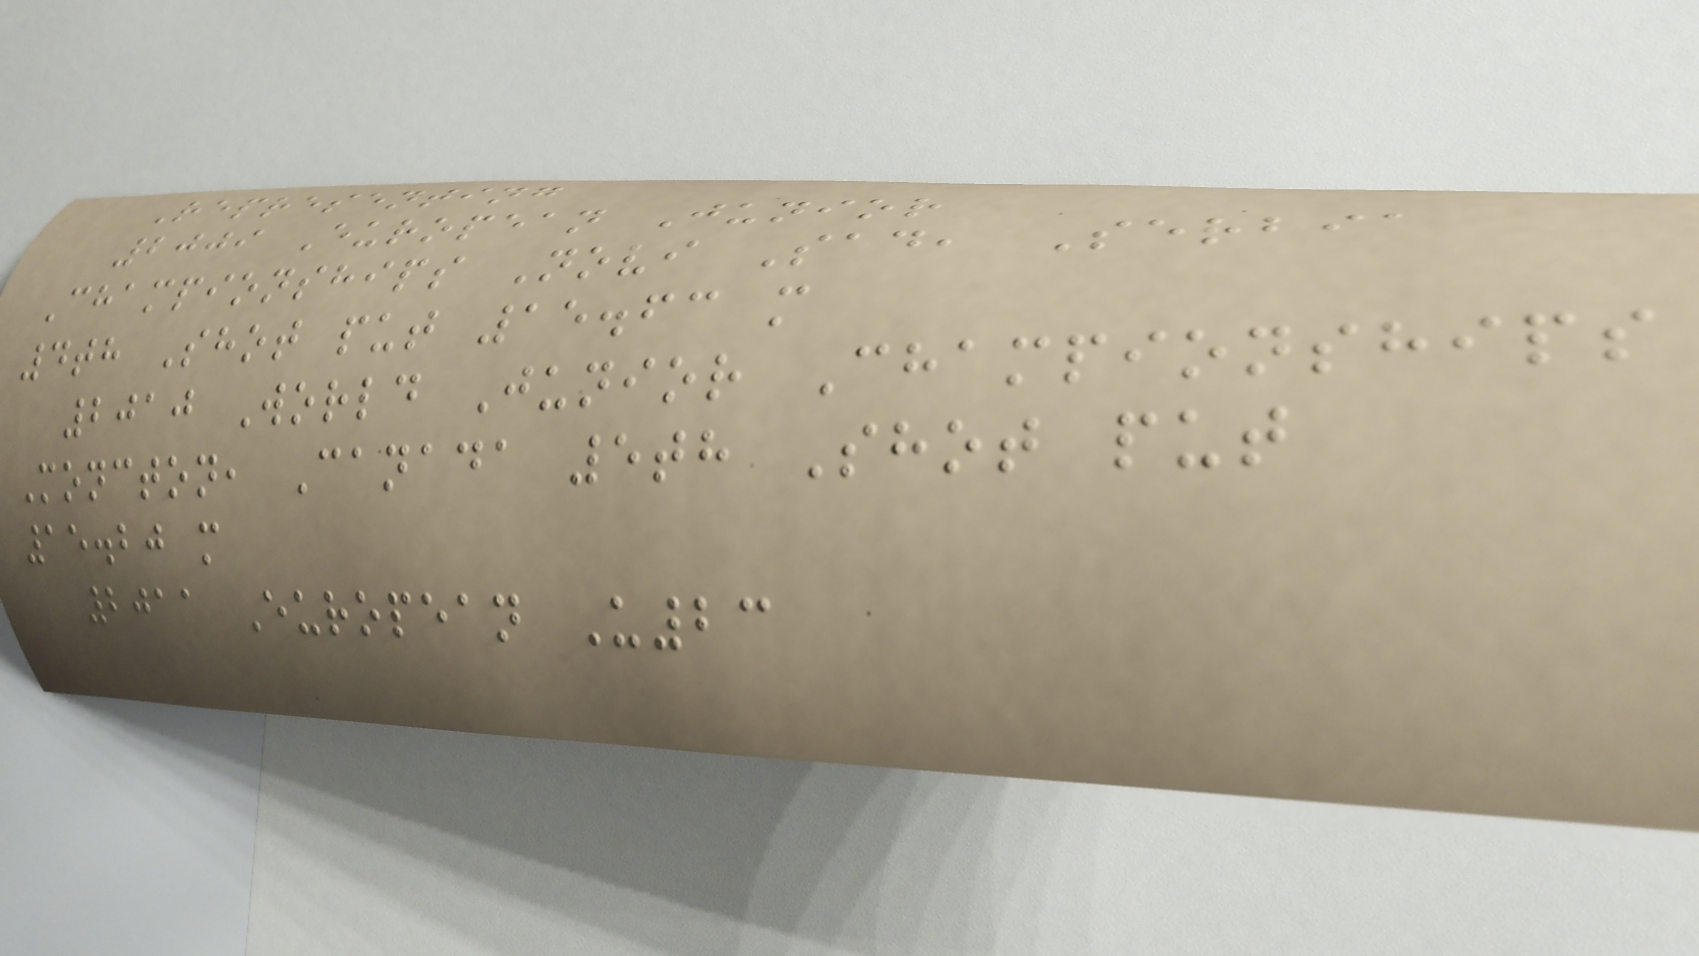Representing
2009 European Junior
Championships Novi Sad, Serbia
4th Shot put 15.63 m
2010 World Junior Championships
Moncton, Canada 5th Shot put
15.20 m
2011 European U23
